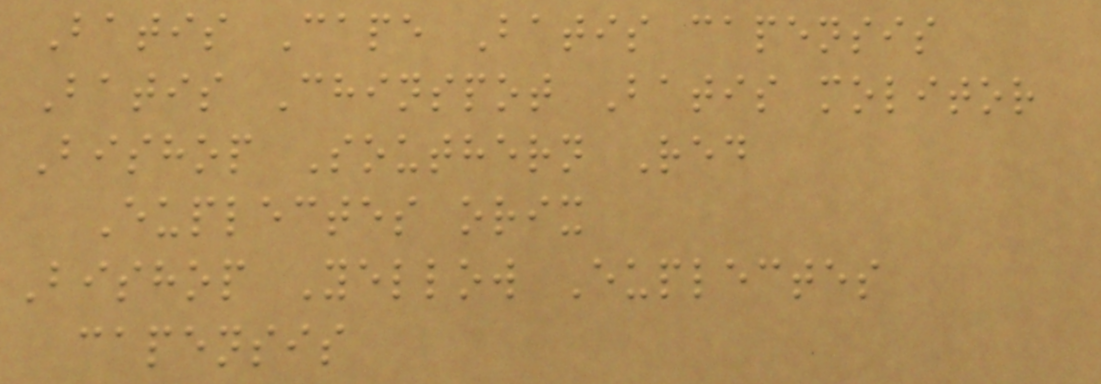Batis Cape Batis capensis
Batis Chinspot Batis molitor
Bishop Southern Red
Euplectes orix
Bishop Yellow Euplectes
capensis
